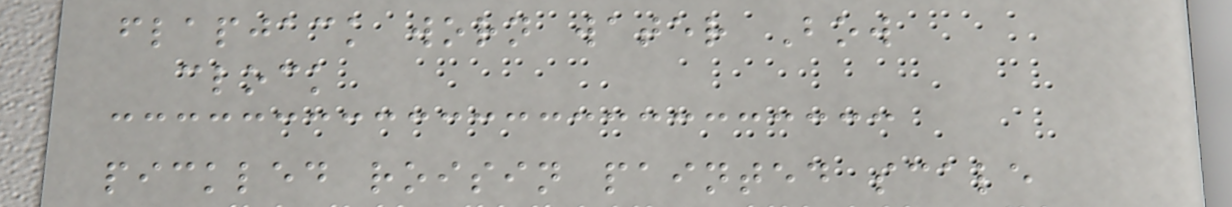flapjack worn water Bow
clock
pickled roisin painted scale
